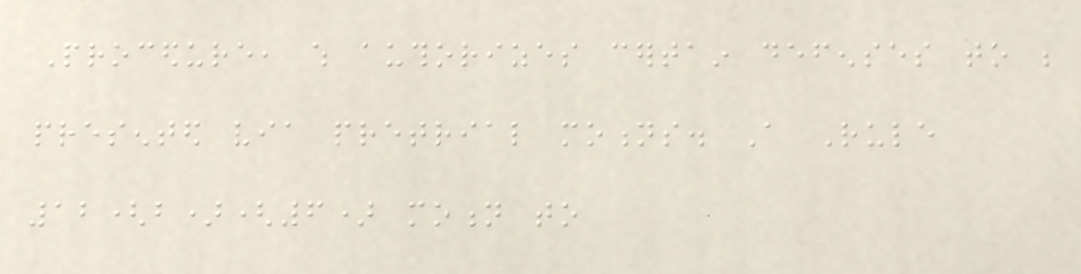Procedure, which authorizes certain defenses to be
presented via pretrial motions. A Rule
12(b)(6) motion to
